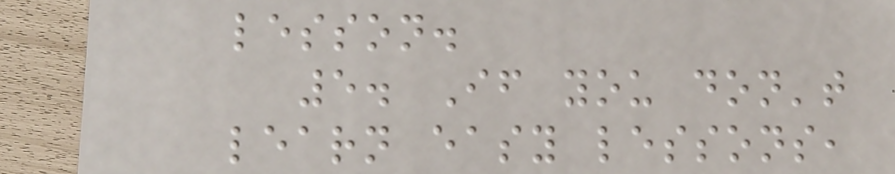lesson.
5. If you don't
learn easy lessons,
